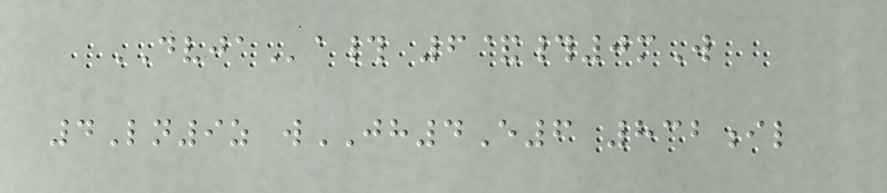DVJAa# 6&#0mW
4Ln9z wJH4E6 832il
